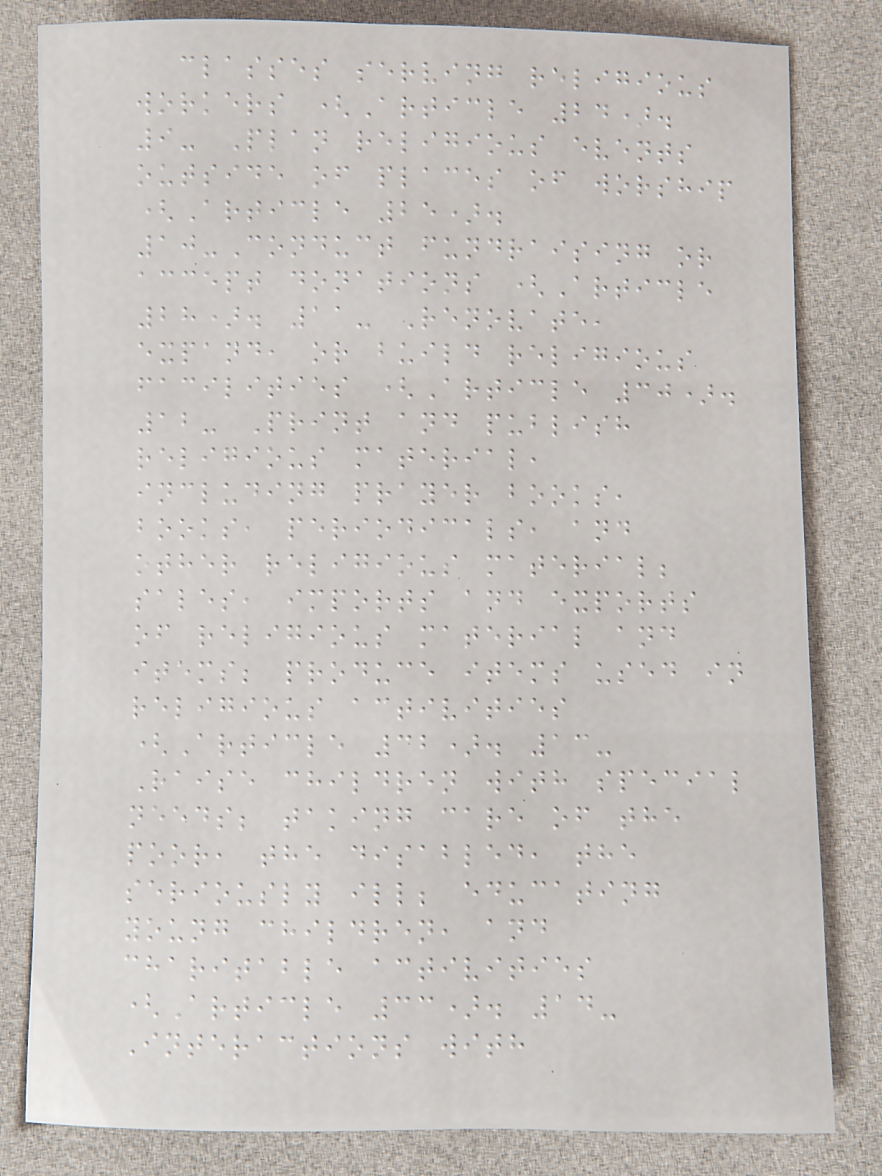classes serving religious
workers (Article 24).
9- Plan religious events
outside of places of worship
(Article 25).
10-Conduct fundraising or
accept donations (Article
28). 11- Renovate,
expand, or build religious
facilities (Article 30).
12- Print and publish
religious material,
including prayer books,
books, periodicals, and
other religious material;
sales, imports and exports
of religious material and
items; produce items used in
religious activities
(Article 32). 13-
Raise children with special
needs; taking care of the
poor, the disabled, the
seriously ill; educating
young children, and
charitable activities
(Article 33). 14-
Interactions with
